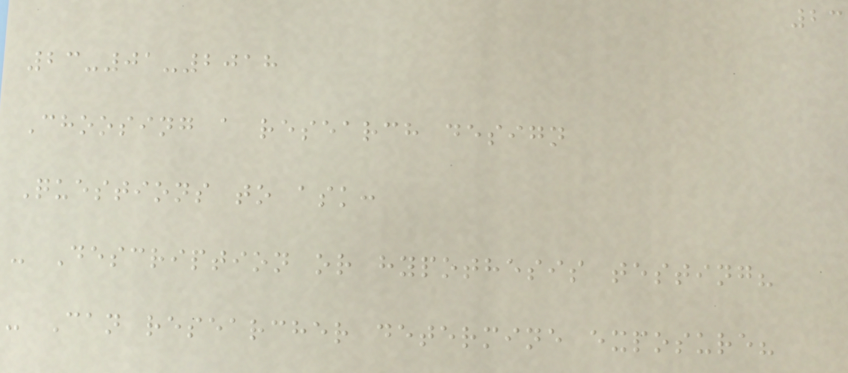23
23-01-2018
Choosing a research design
Questions to ask:
- Description or hypothesis testing?
- Can researcher determine exposure?
